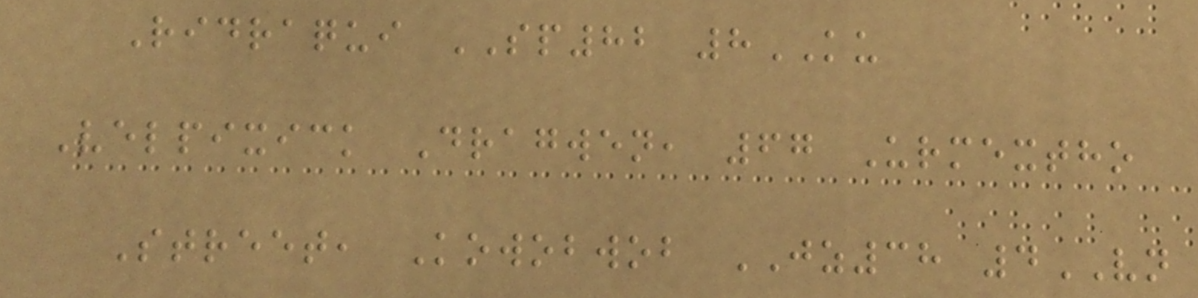Ridraqui SP82 8KU
Velpixick Dragwen, 67 Urmextho
Street, Kowobwob JZ38 4VN
